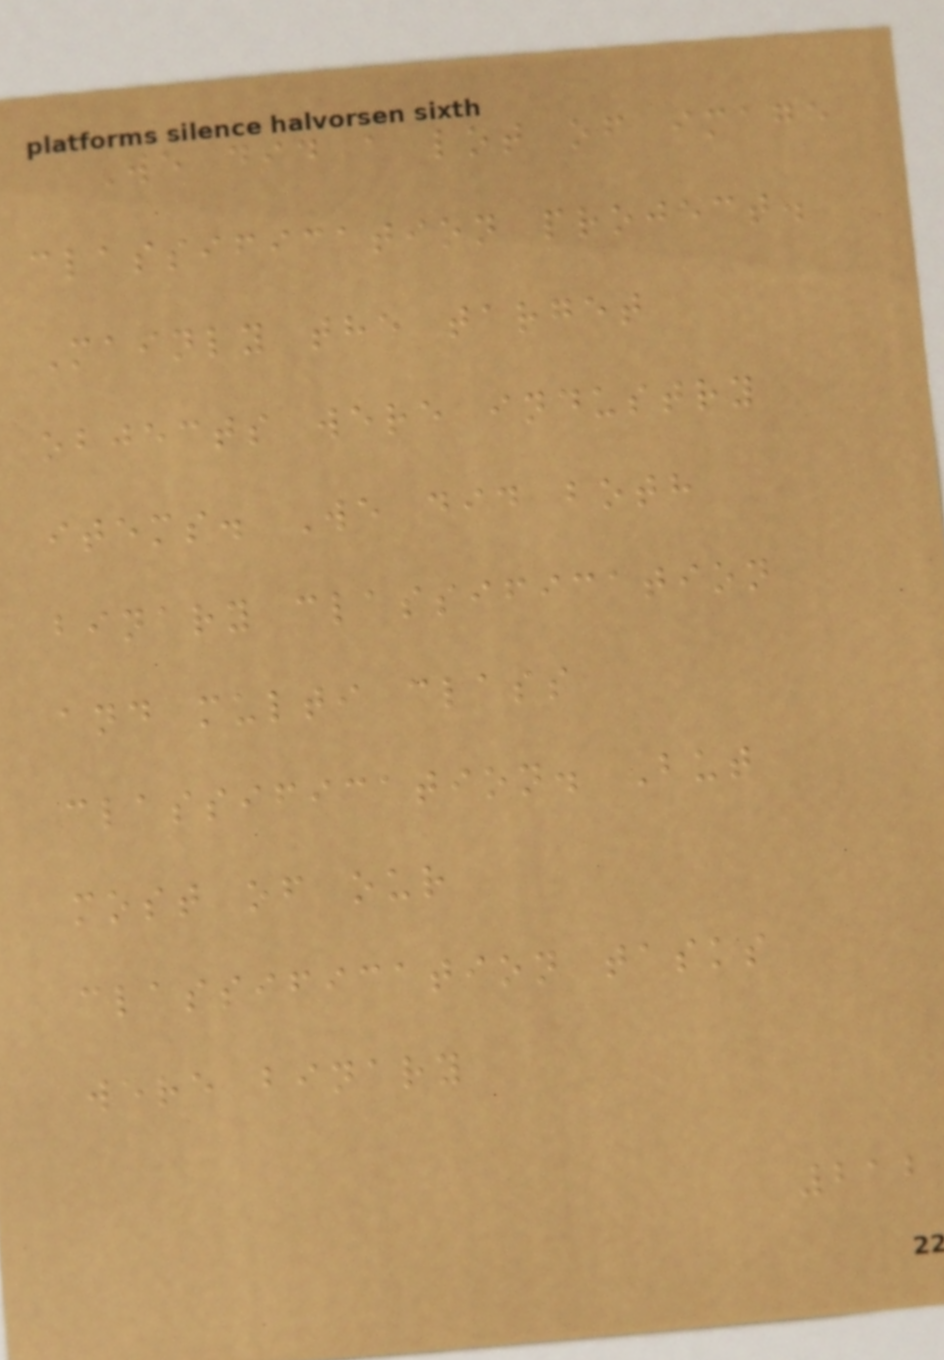We did a lot of image
classification project.
Mainly the target
objects were industry
items. We did both
binary classification
and multi class
classification. But
most of our
classification tasks
were binary
212
